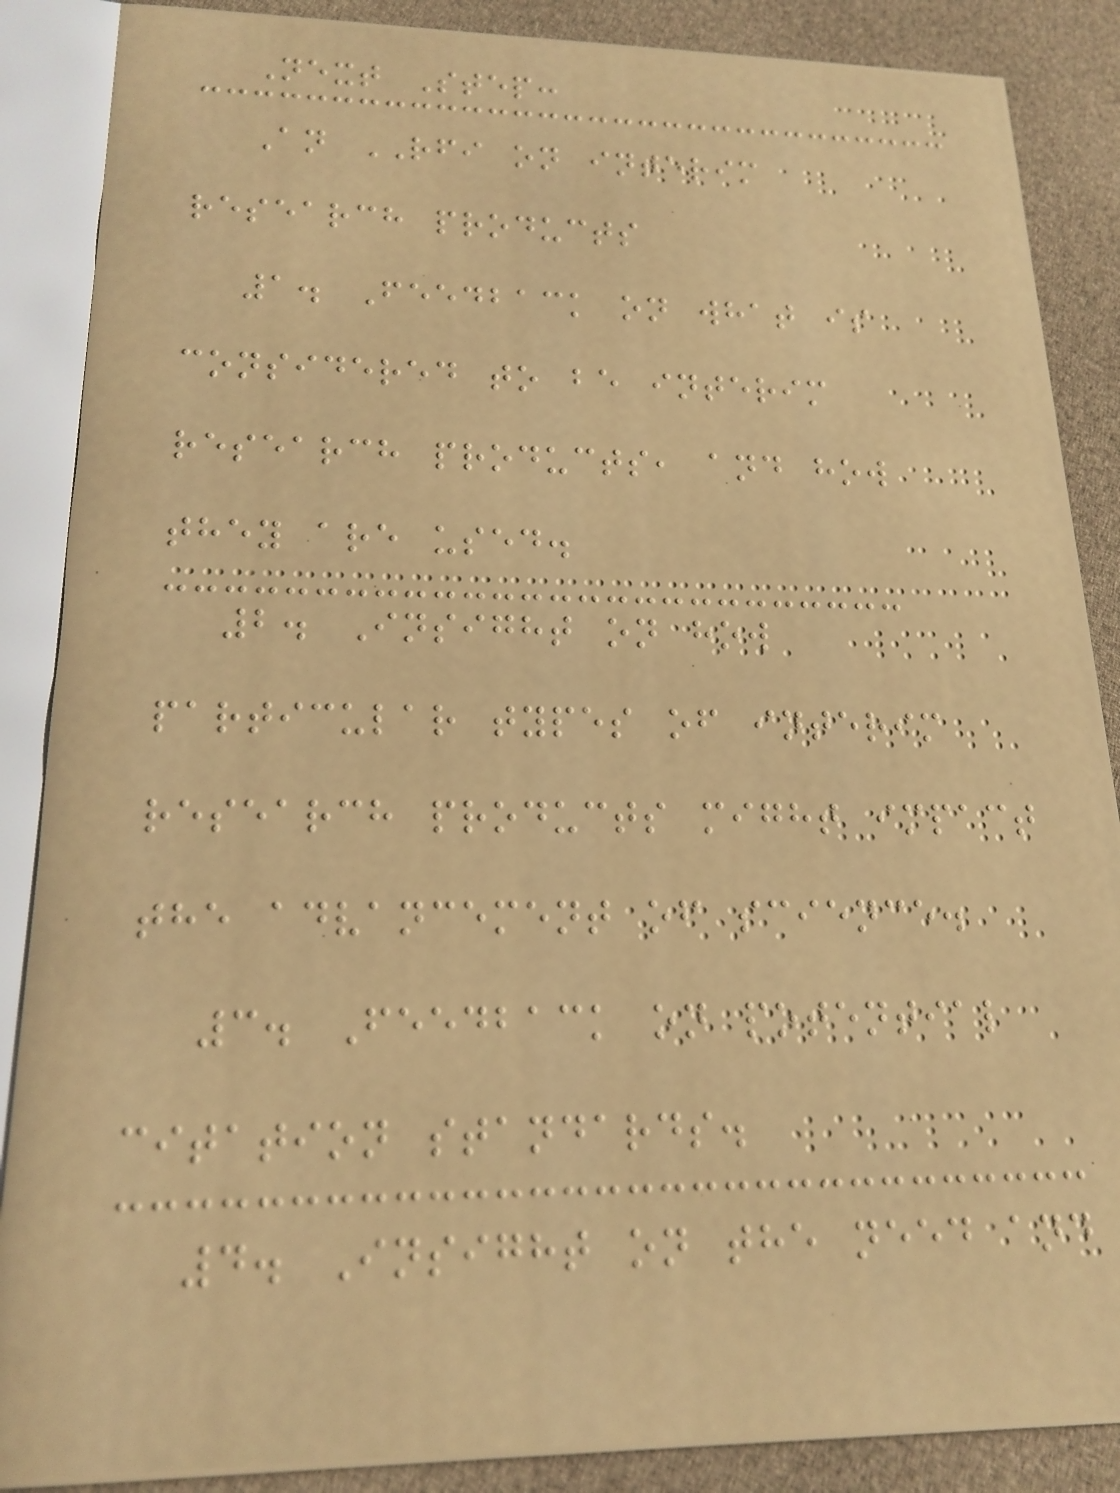Next Step:
An RFI on interim
research products
1. Feedback on what is
considered to be interim
research products, and how
they are used.
2. Insight on how
particular types of interim
research products might impact
the advancement of science.
3. Feedback on potential
citation standards.
4. Insight on the need and
